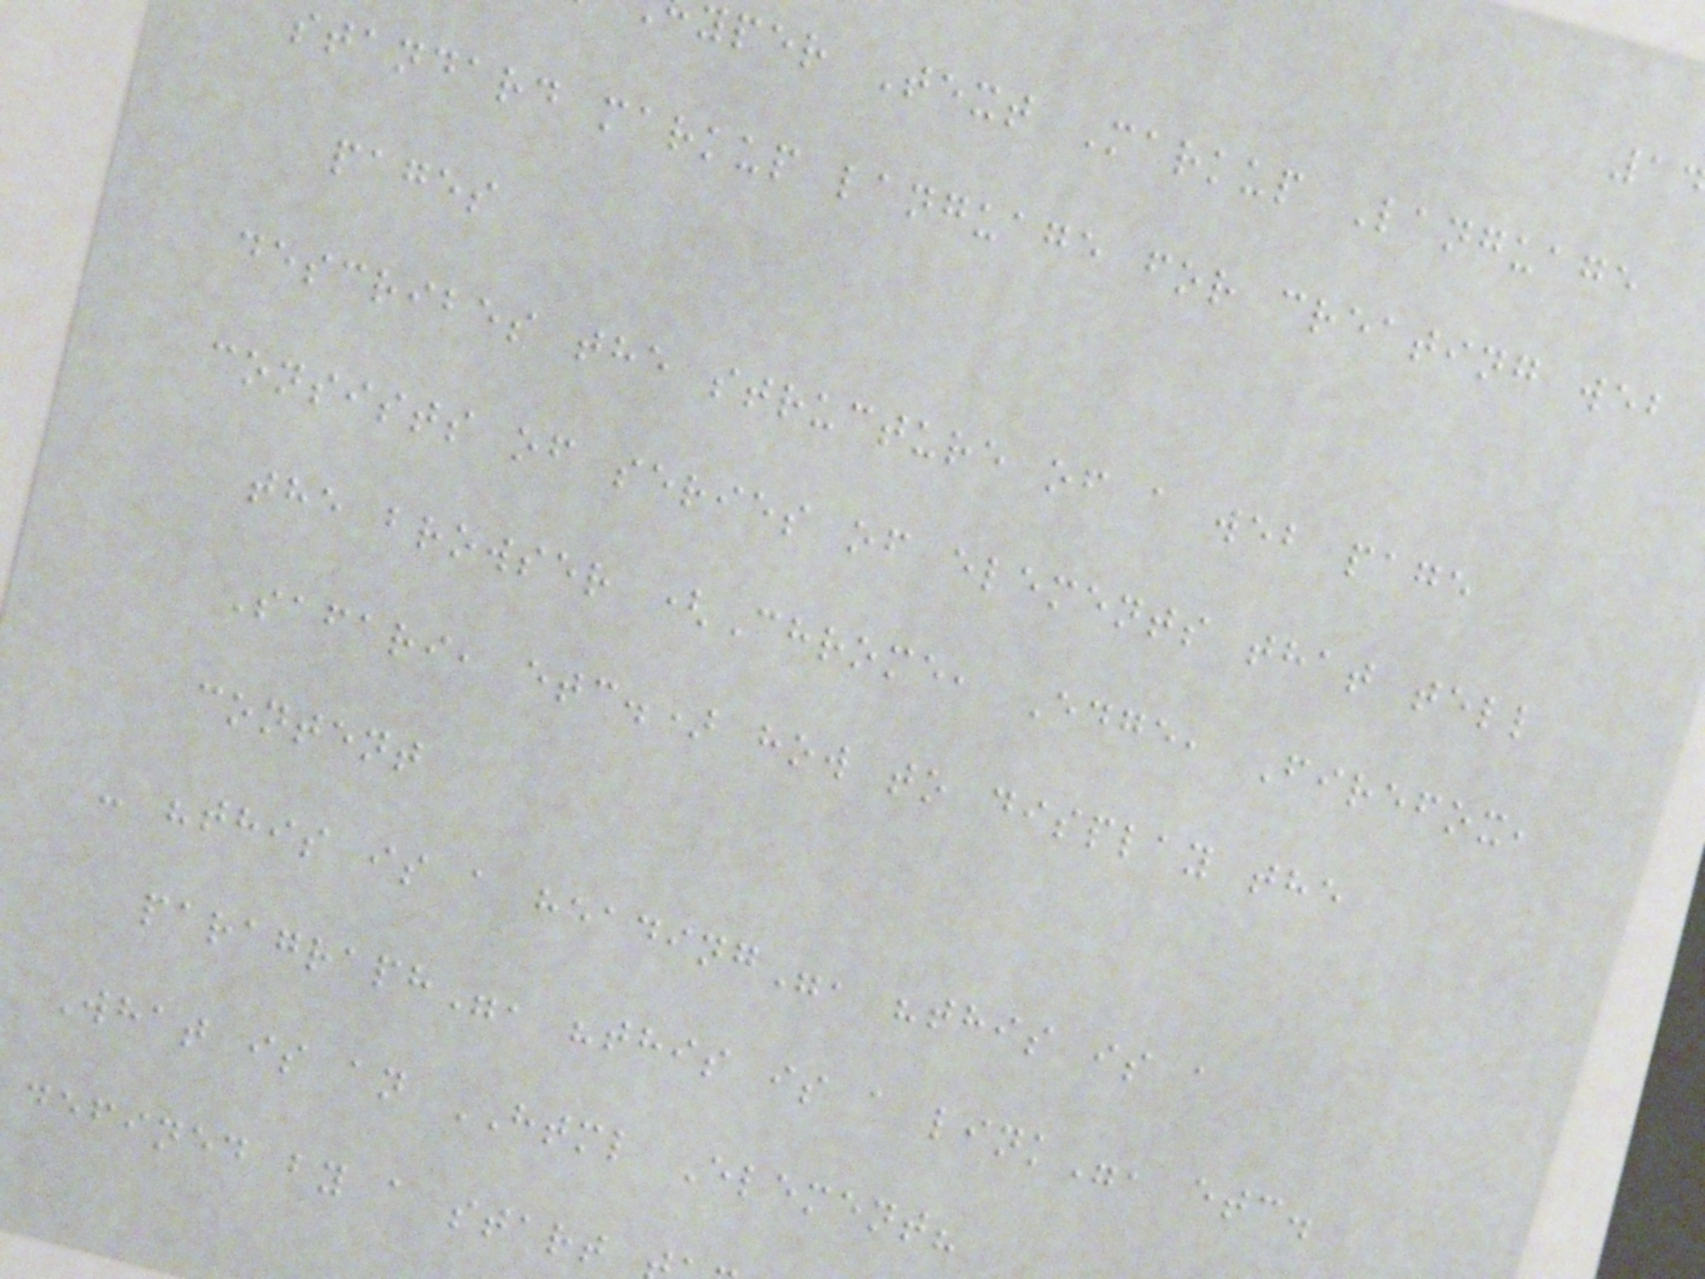yper Text Markup Language
standard markup language for creating web
pages
describes the structure of a web page
consists of series of elements that tell
the browser (Chrome, Edge, Firefox,
Safari, etc.) how to display the
content
- "this is a heading", "this is a
paragraph", "this is a link", etc.
What is an HTML Element?
defined by a start
